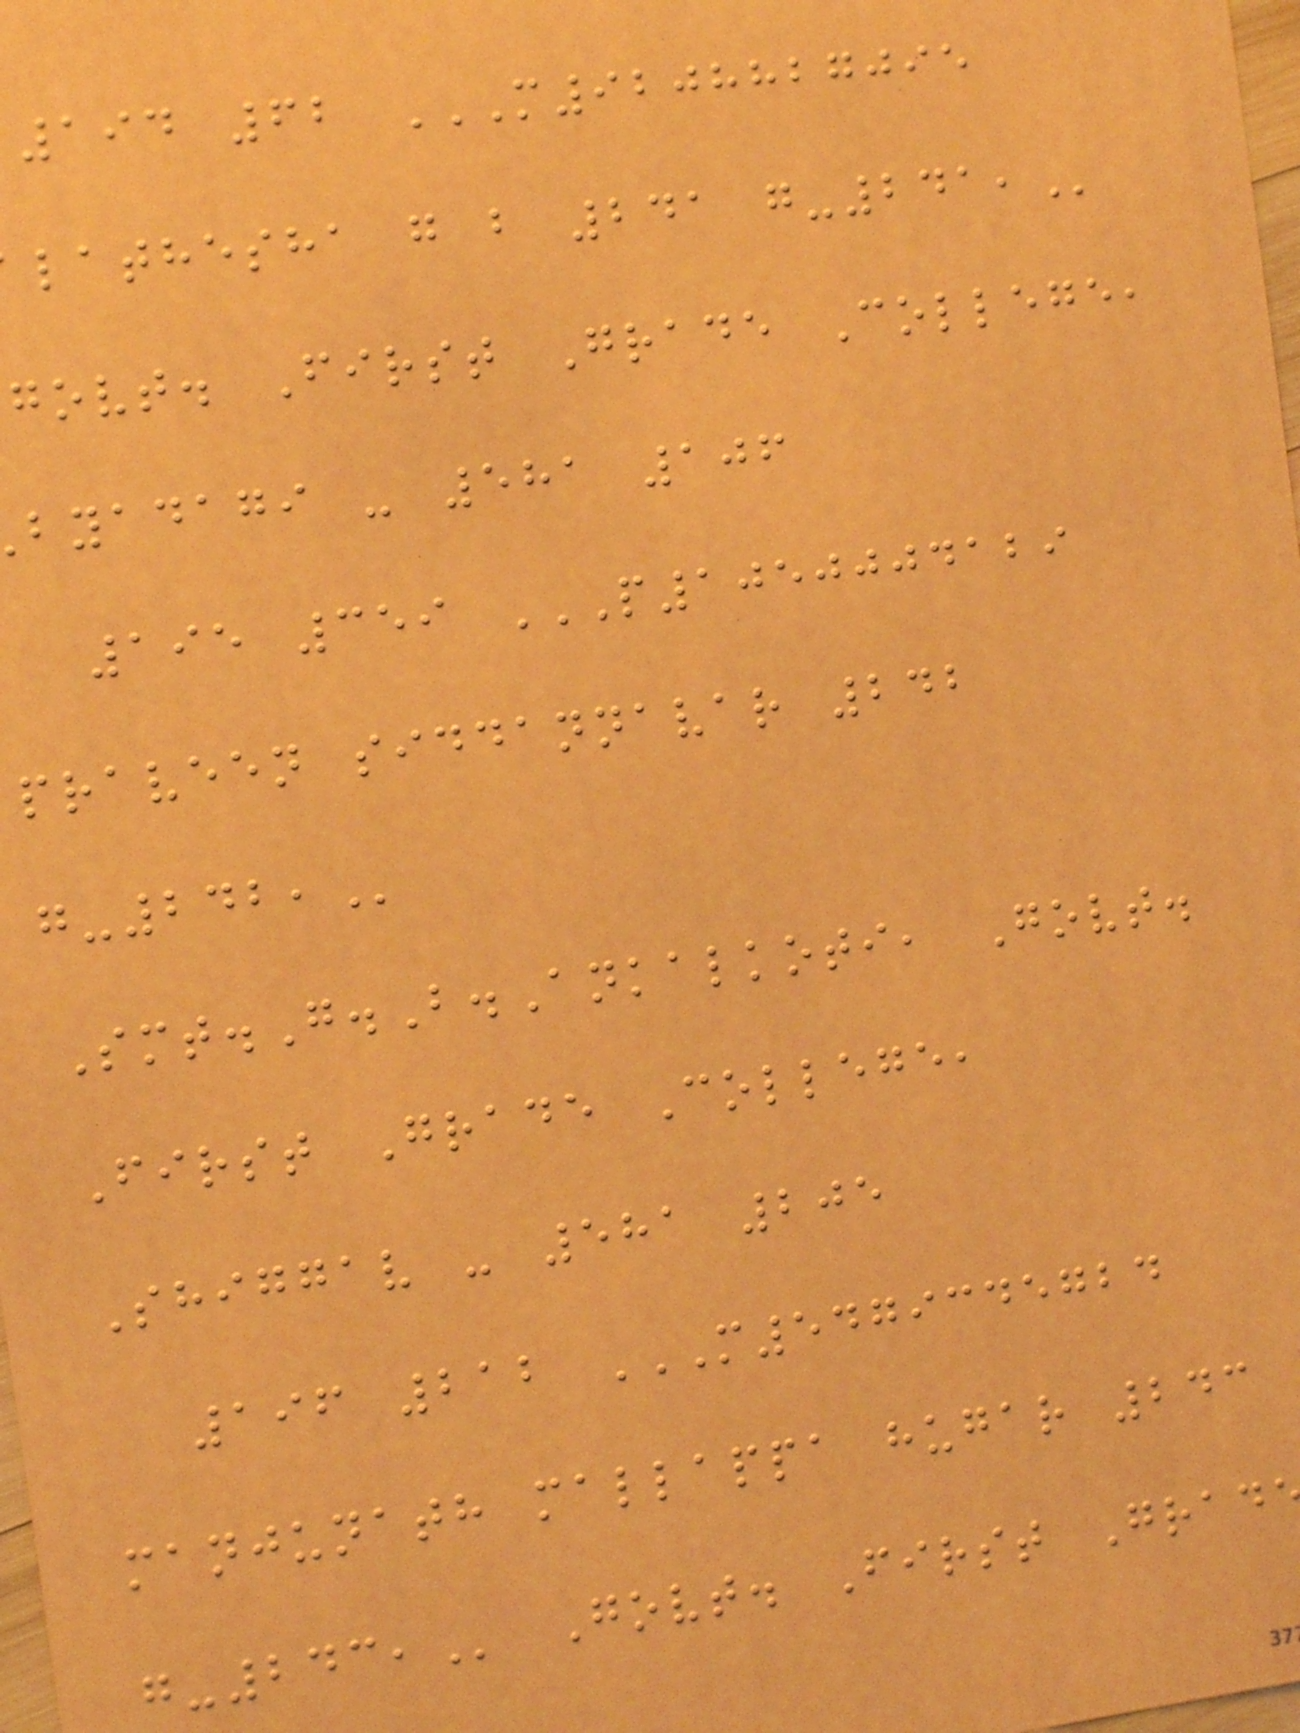194 62 M9208827095
lathesha g b 241
govt. First Grade College,
byadagi - 581 106
195 359 P1050004129
praveen siddannavar 242
Smt.G.B.Ankalkoti, Govt.
First Grade College,
Shiggav - 581 205
196 212 M5479345724
manjunath mallappa hugar 243
Govt. First Grad
